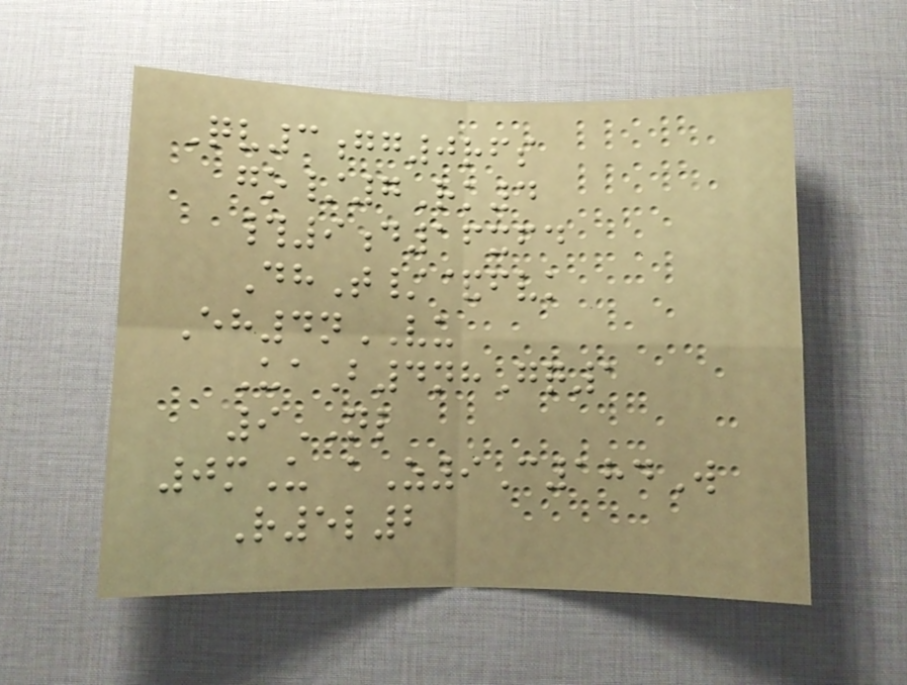Qv3gg0rfs
go/7Rk4
#9d16xfd
DhT/&fvk
Eh4nVU
UaB4nhGq1
9NL
0mU aZ9C184W
R5l2
